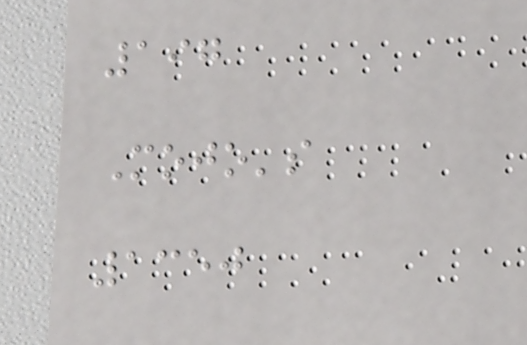197
Mojo's
1350
